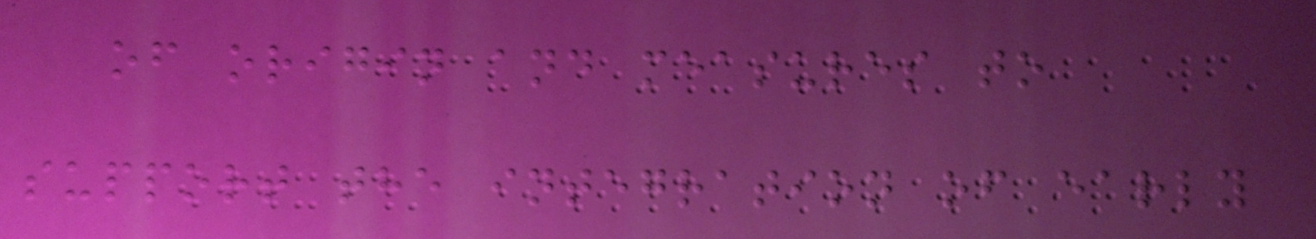of origin and measures to
support the integration of early
